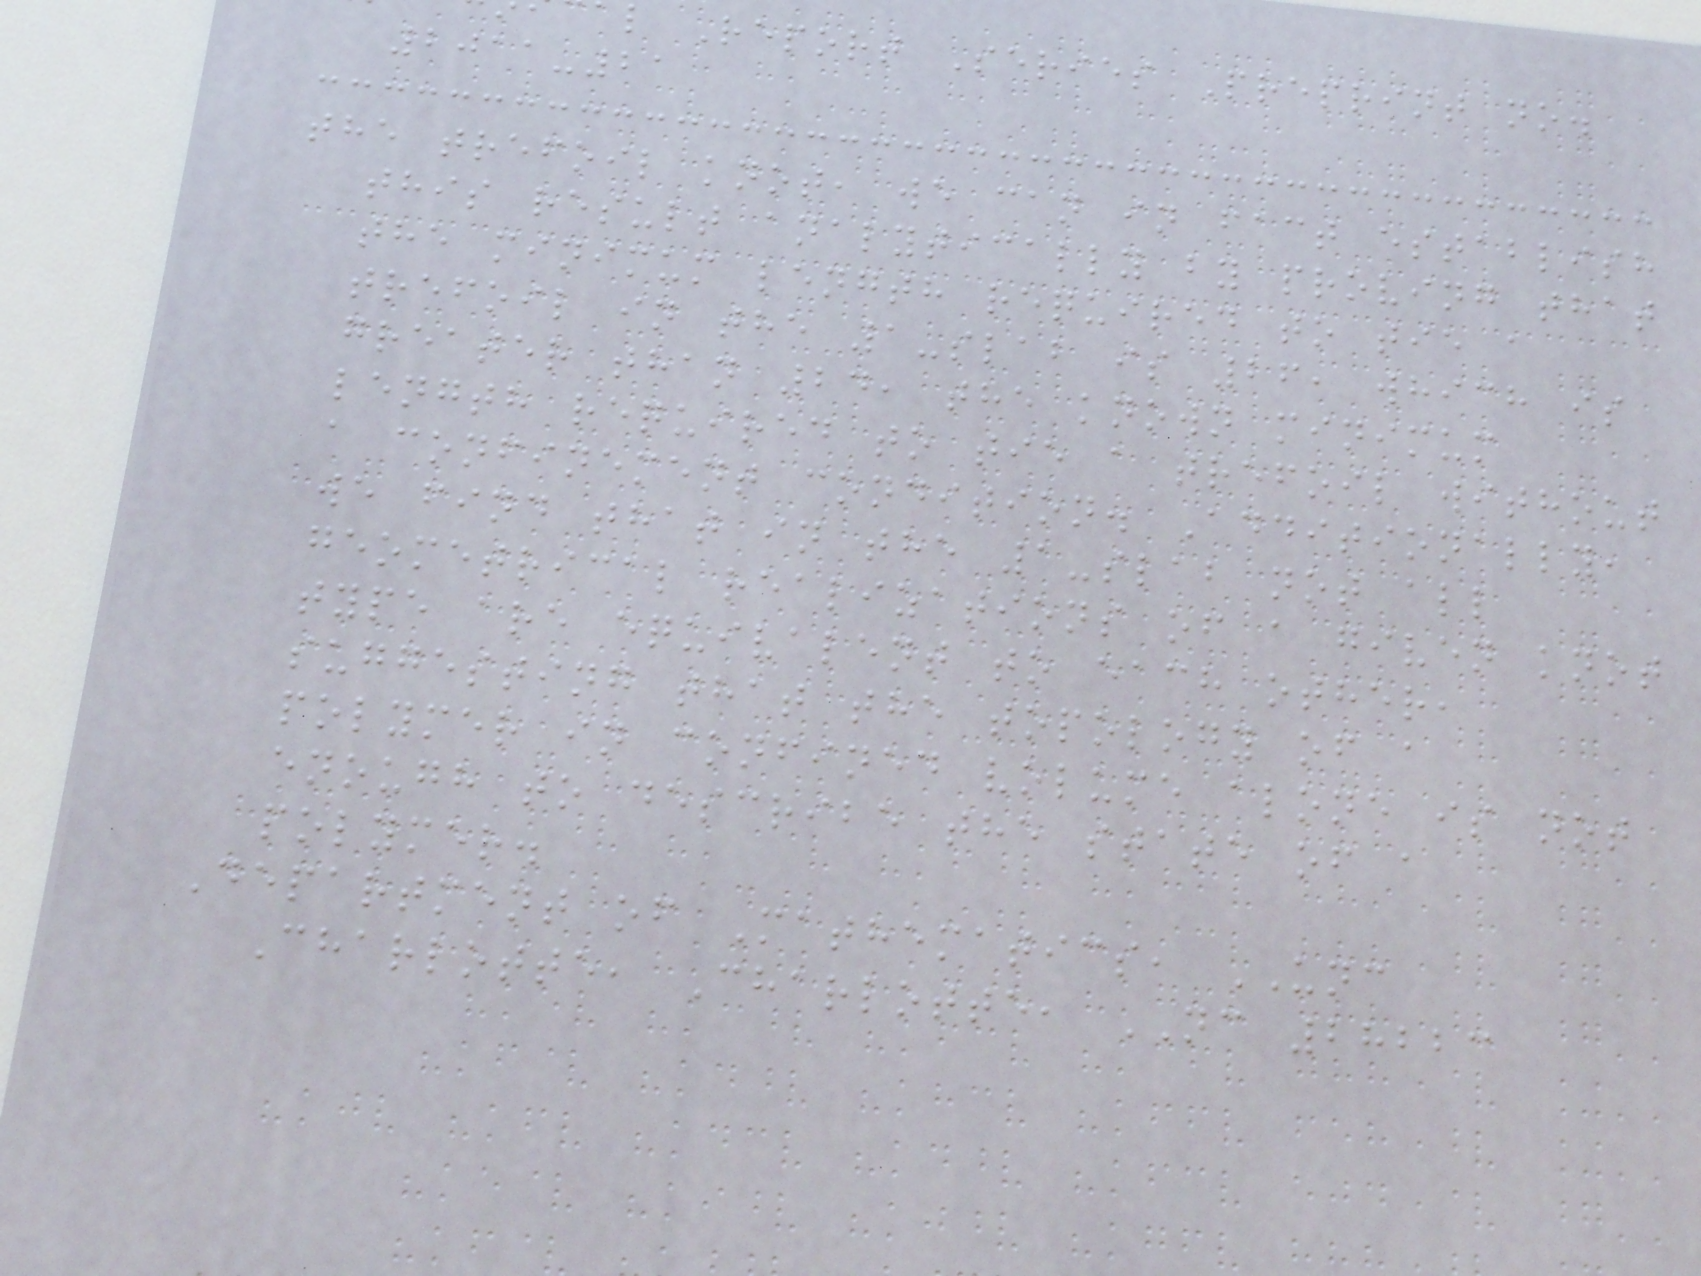l Report Series Preprint no.
2011-21
the trefoil knot, we can in fact establish
this result analytically by proving that
the minimum length required to tie a
trefoil in the 1-slab is 26, which is
greater than 24, the known minimum
length required to tie a trefoil without
a confinement condition. Additionally,
we find that in the 1-slab not all
geometrical realizations of a given knot
type are equivalent to each other,
suggesting that the topology of a
polymer in confined volume alone is not
enough to describe the state of a
polymer.
Department of Mathematics, UNC
Charlotte, Charlotte, NC 28223
